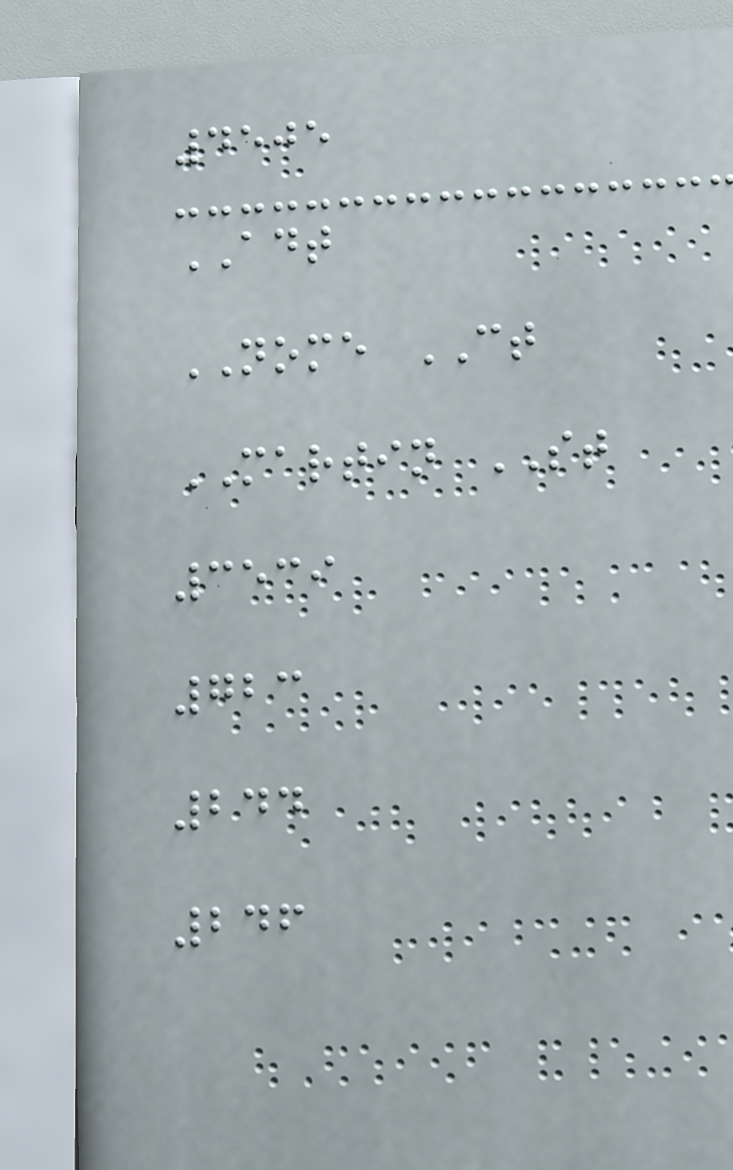4505
ADT
NOME CT
MARTIN ST
3539
723
244
246
